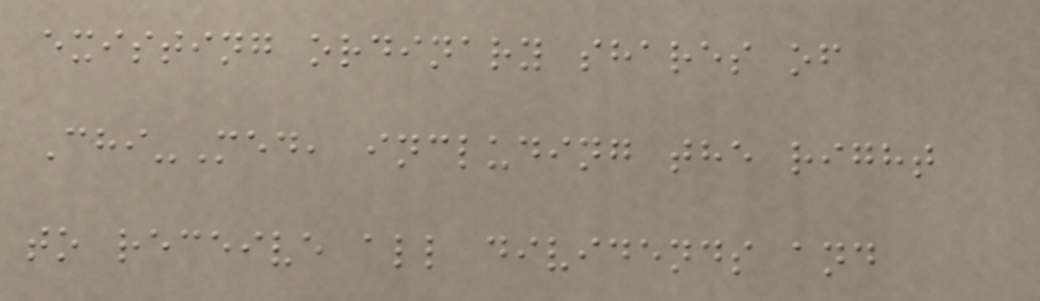existing ordinary shares of
Chi-Med, including the right
to receive all dividends and
